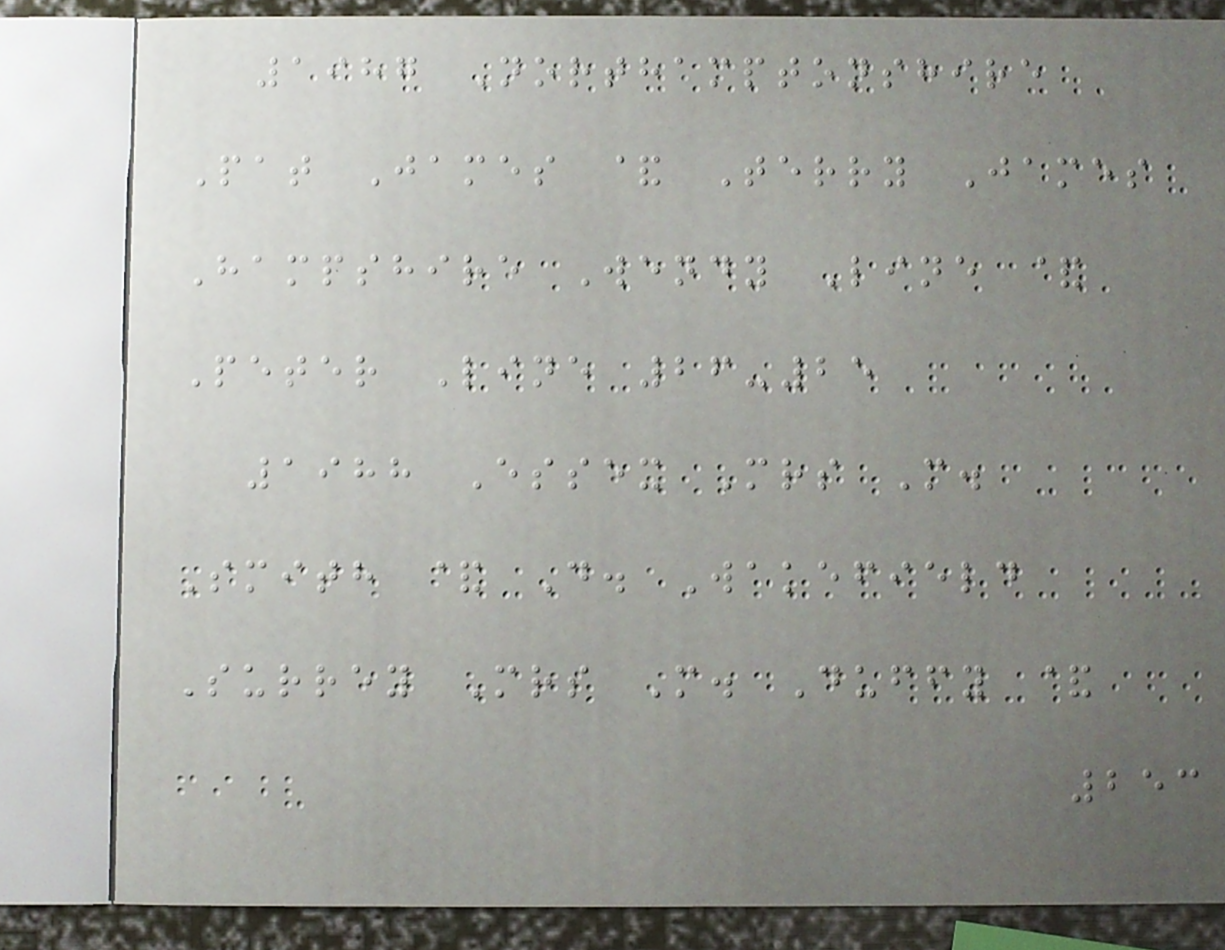1987 Northamptonshire
Pat James & Terry James
Hampshire Wendy Line &
Peter Line 26-25
1988 Essex Mrs M.
Smith & D. Wakefield
Surrey Mrs M. Duffy &
253
